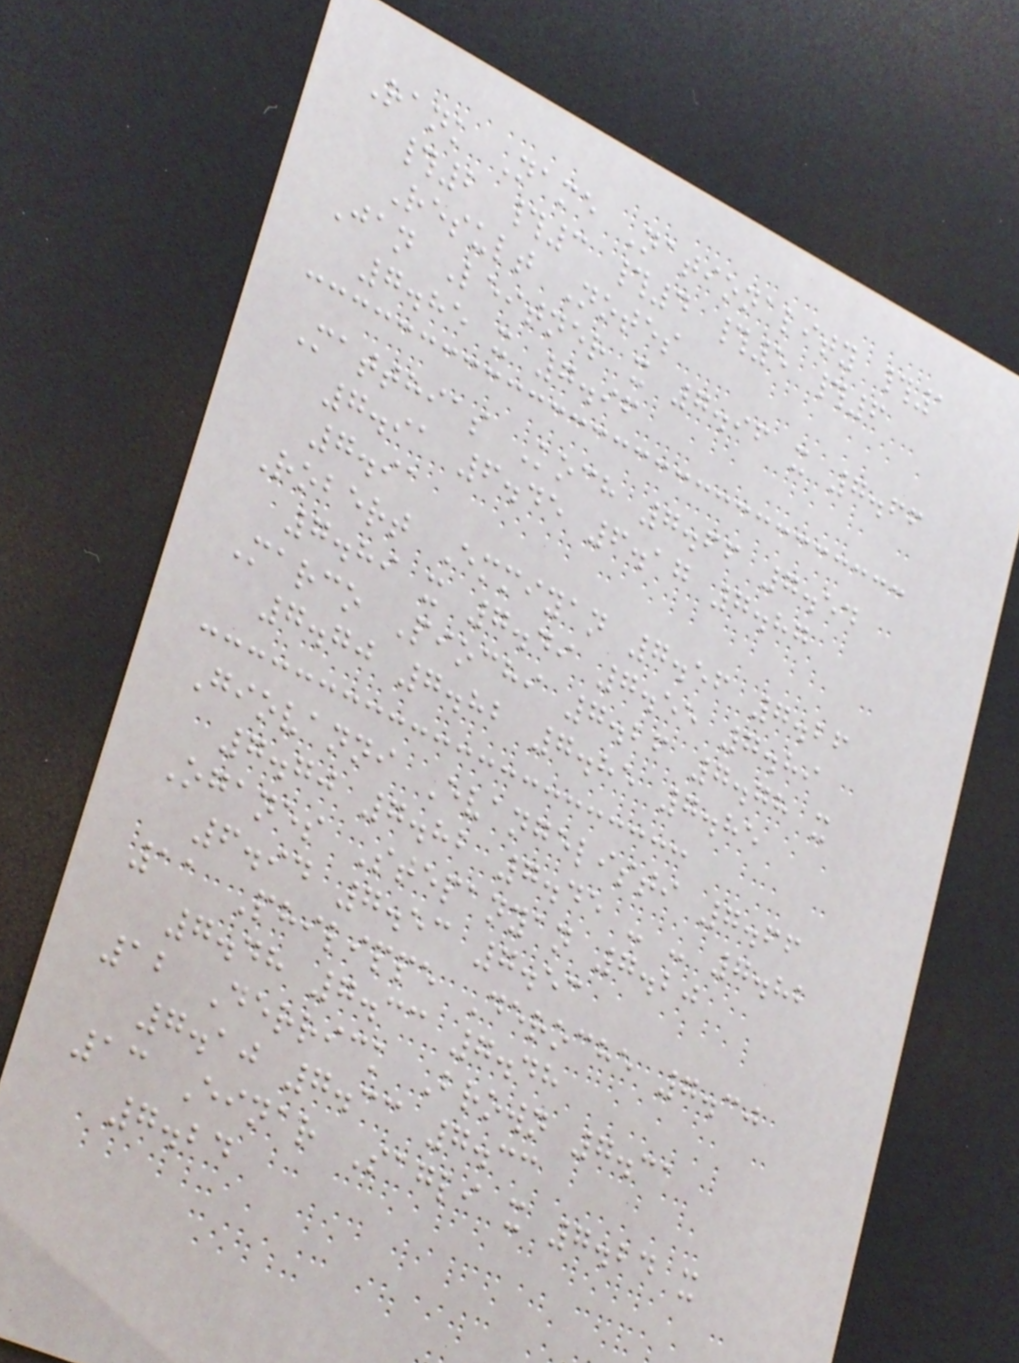Rank Name Nationality #1
#2 #3 #4 #5 #6
Result Notes
Jan Leitner x 7.96 x 7.66
7.85 x 7.96
Matthias Koch 7.66 7.54
7.91 6.45 6.17 7.87
7.91
Robert Emmiyan 7.56 7.26
7.89 x 7.49 7.55 7.89
Marco Piochi 7.26 7.78 x
7.70 7.82 7.85 7.85
Giovanni Evangelisti 7.66
7.70 7.82 7.45 - - 7.82
Oganes Stepanyan 7.20
6.94 7.53 7.53
11 Philippe Deroche 7.30
7.48 7.33 7.48
12 Derrick Brown 7.31
7.10 7.33 7.33
13 Einar Sagli x 7.24 x
7.24
